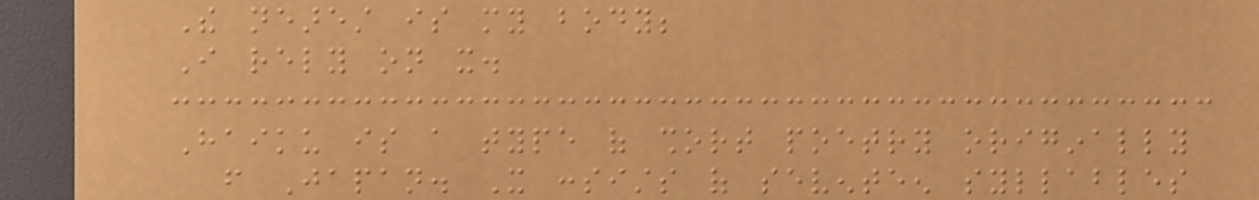The nearest is my body;
I rely on it.
Haiku is a type of short poetry originally
from Japan. It consists of seventeen syllables
